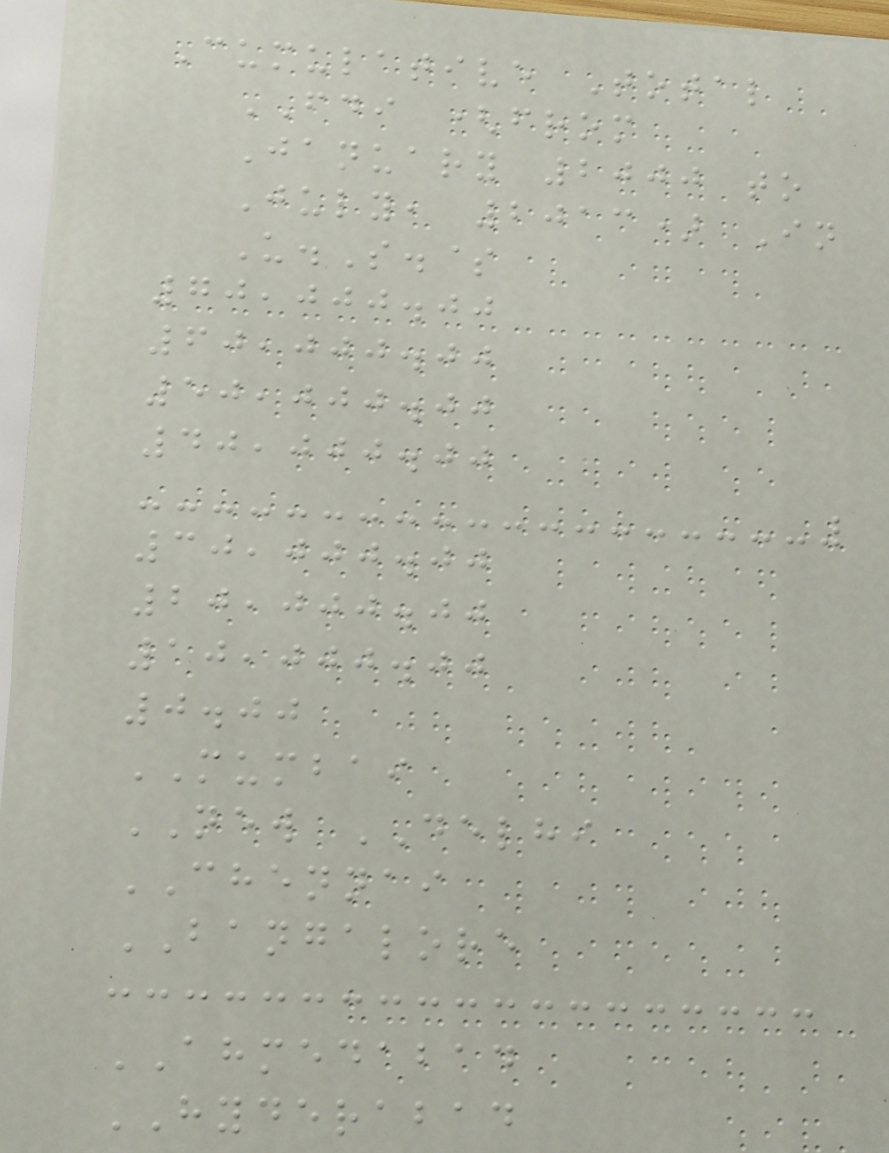Cumulative Total
FDI (from
January 2000 to
July, 2013) In
U.S.$
70,000.00
60,000.00
50,000.00
40,000.00
30,000.00
20,000.00
10,000.00
0.00
MUMBAI
NEW DELHI
CHENNAI
BANGALORE
AHMEDABAD
HYDERABAD
